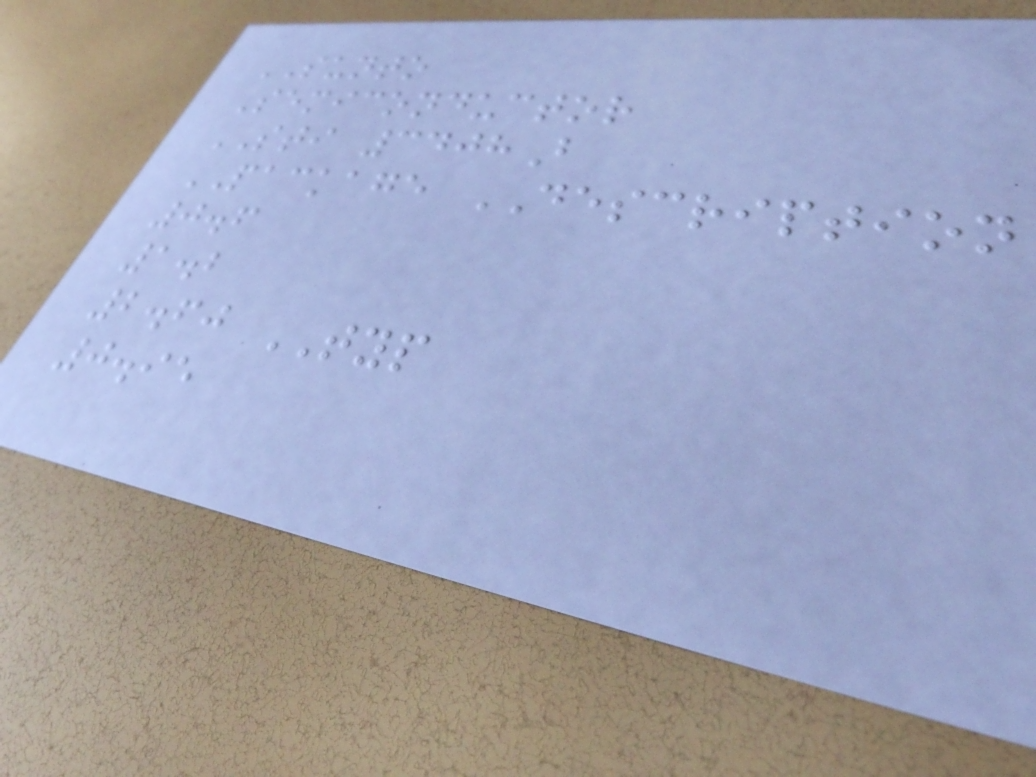SUNTO
Semiconductor
STI 3408B
PACKAGE DESCRIPTION
0.6
1.2
2.60 TYP
0.95
